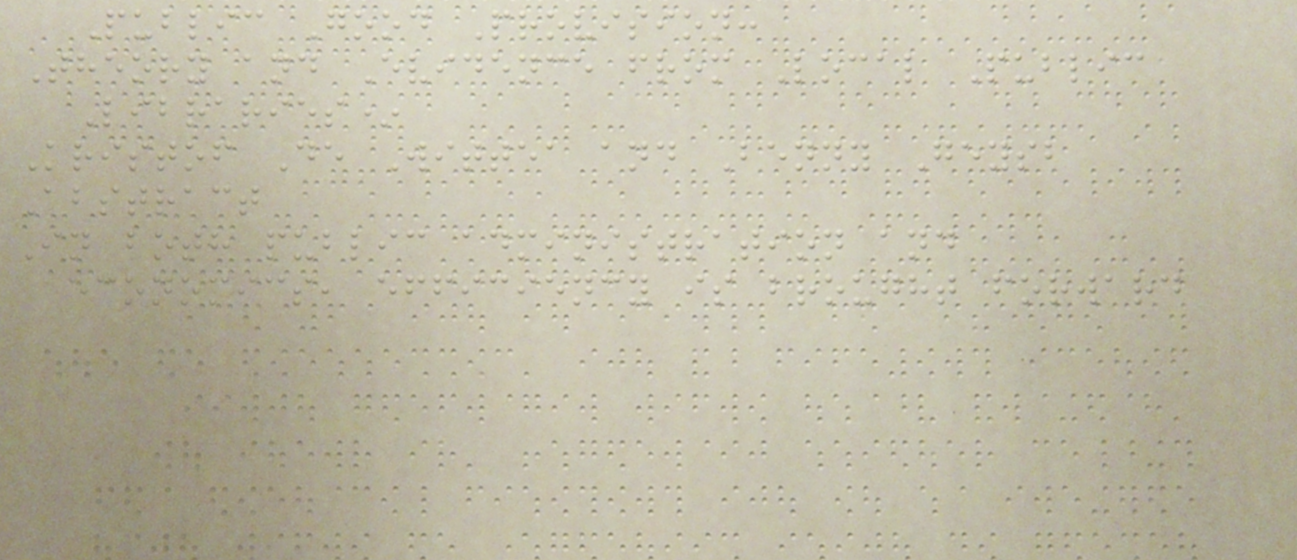Public Good Provision:
Theory and Evidence from Local Public
Libraries*
Kristof De Wittea and Benny Geysb
Abstract
In both public administration and
economics, efficiency is brought forward
